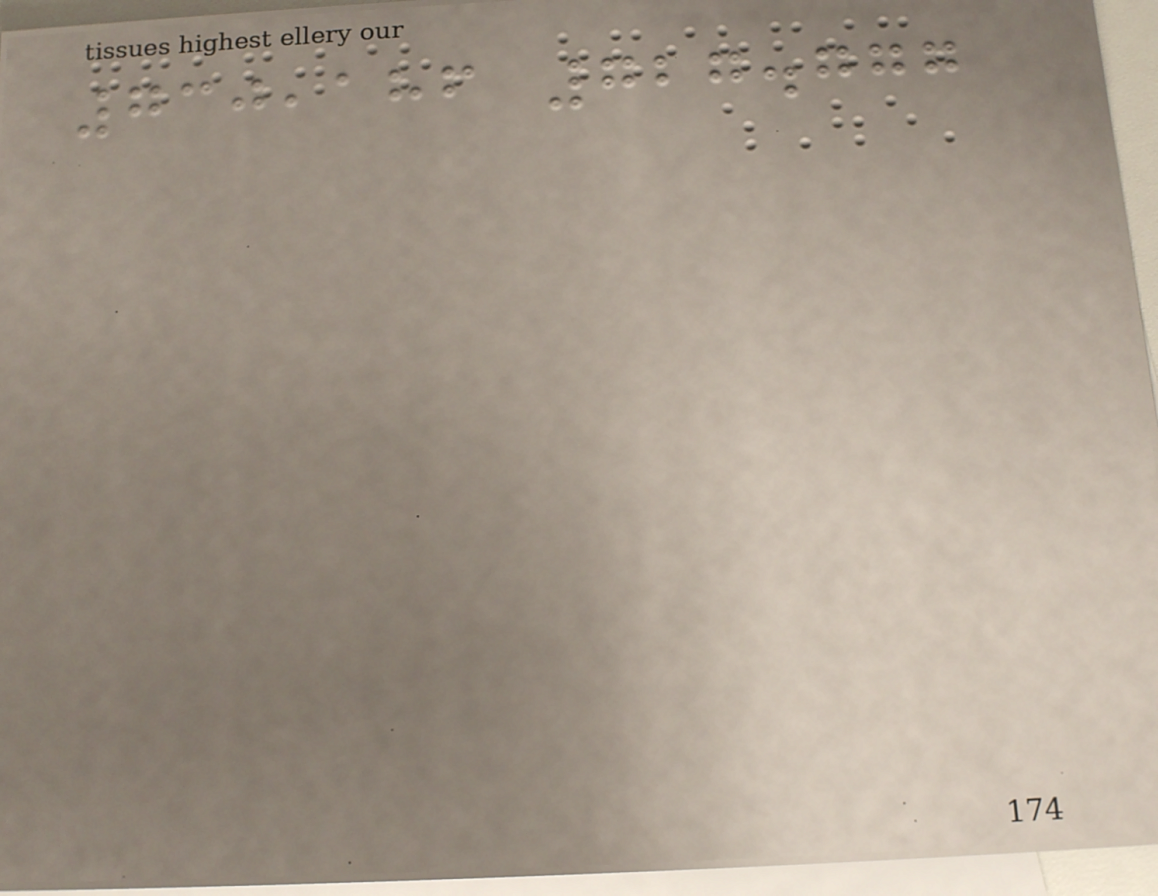730,186 727.777
